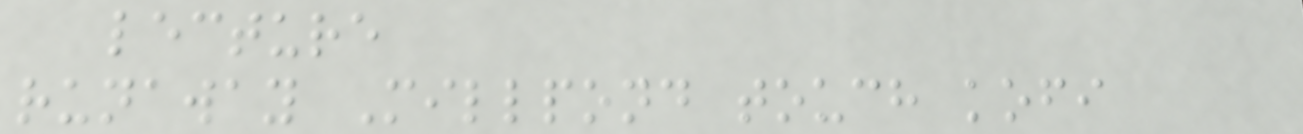lecture
runaway Millpond touch kofi
